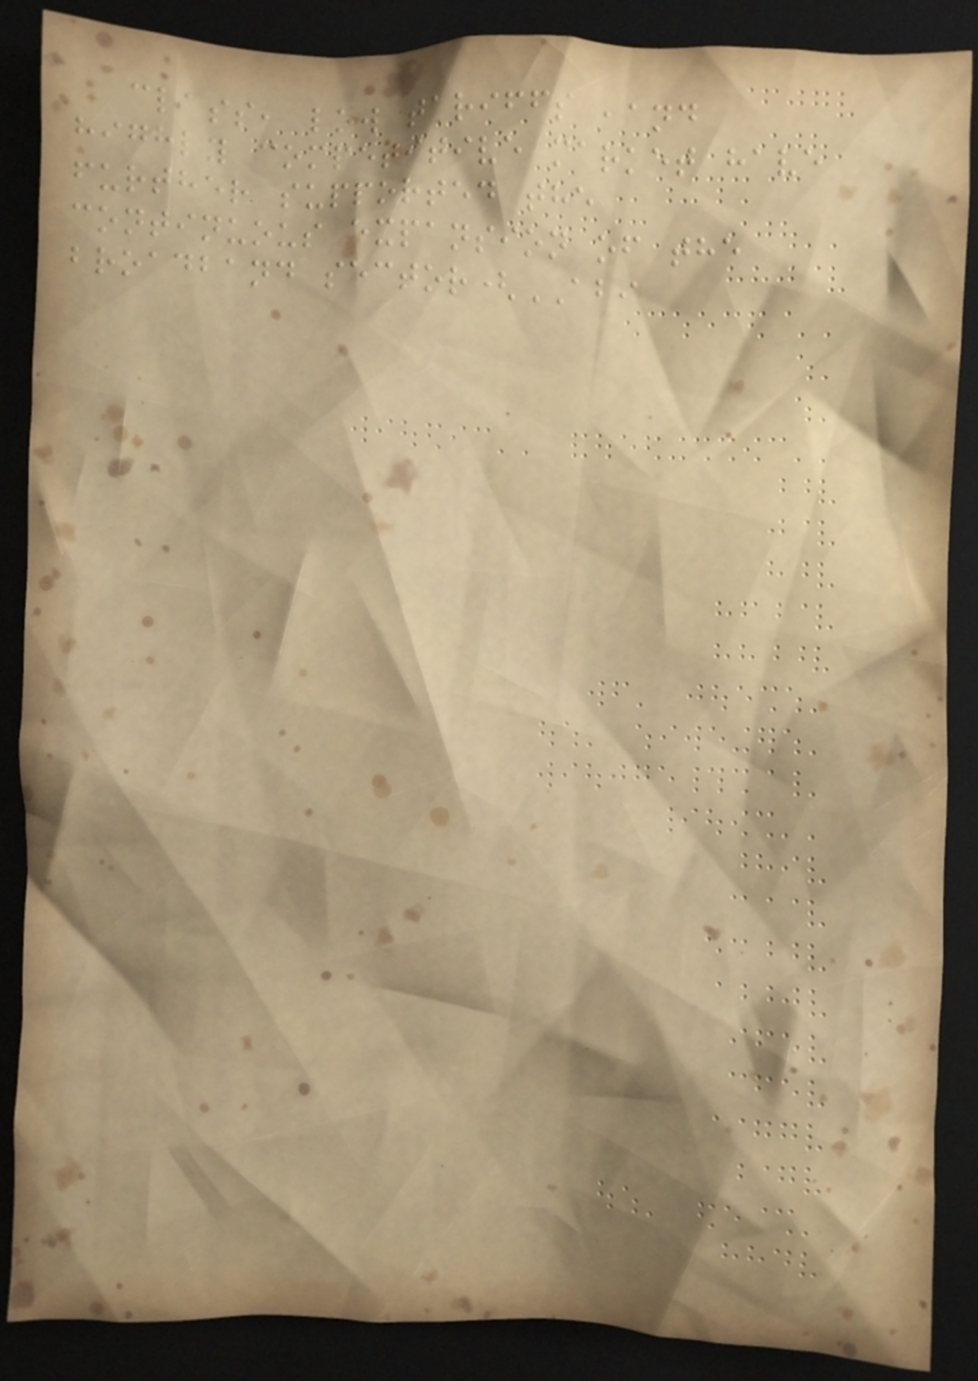class, low tariffs ,and
highly competitive market have
further supported the
continuous expansion of the
broadband sector(ABI
